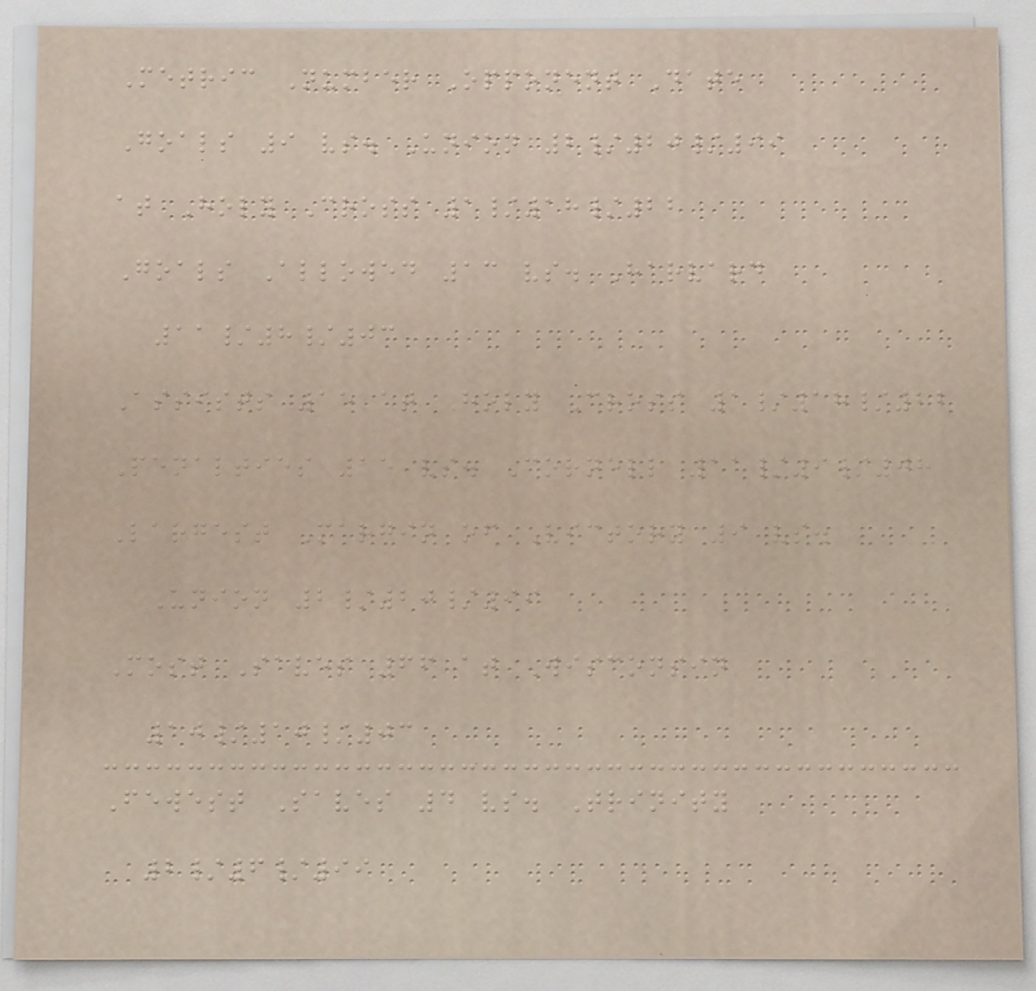Metric Number Opponent Date
Goals 9 vs. Union 2/20/99
at Holy Cross 1/18/22
Goals Allowed 13 vs. Harvard
11/8/03
Assists 15 at Holy Cross 1/18/22
Penalties 15 vs. Cornell 11/9/08
Largest Margin of Victory 9 vs.
Union 2/20/99
Most Saves 66 at Wisconsin
10/10/03
Fewest Saves 4 vs. Trinity
2/6/99
